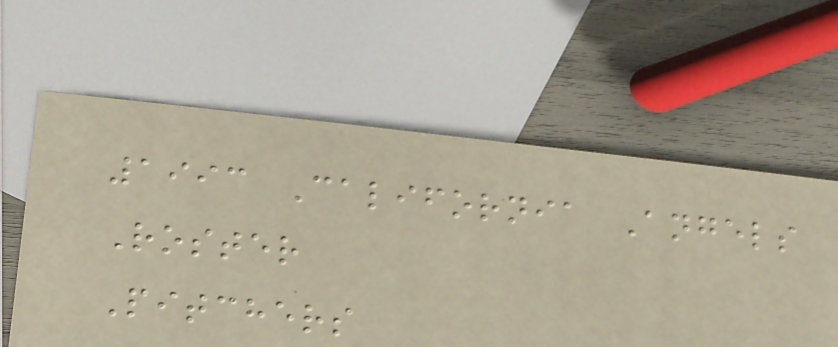1993 California Angels
Roster
Pitchers
